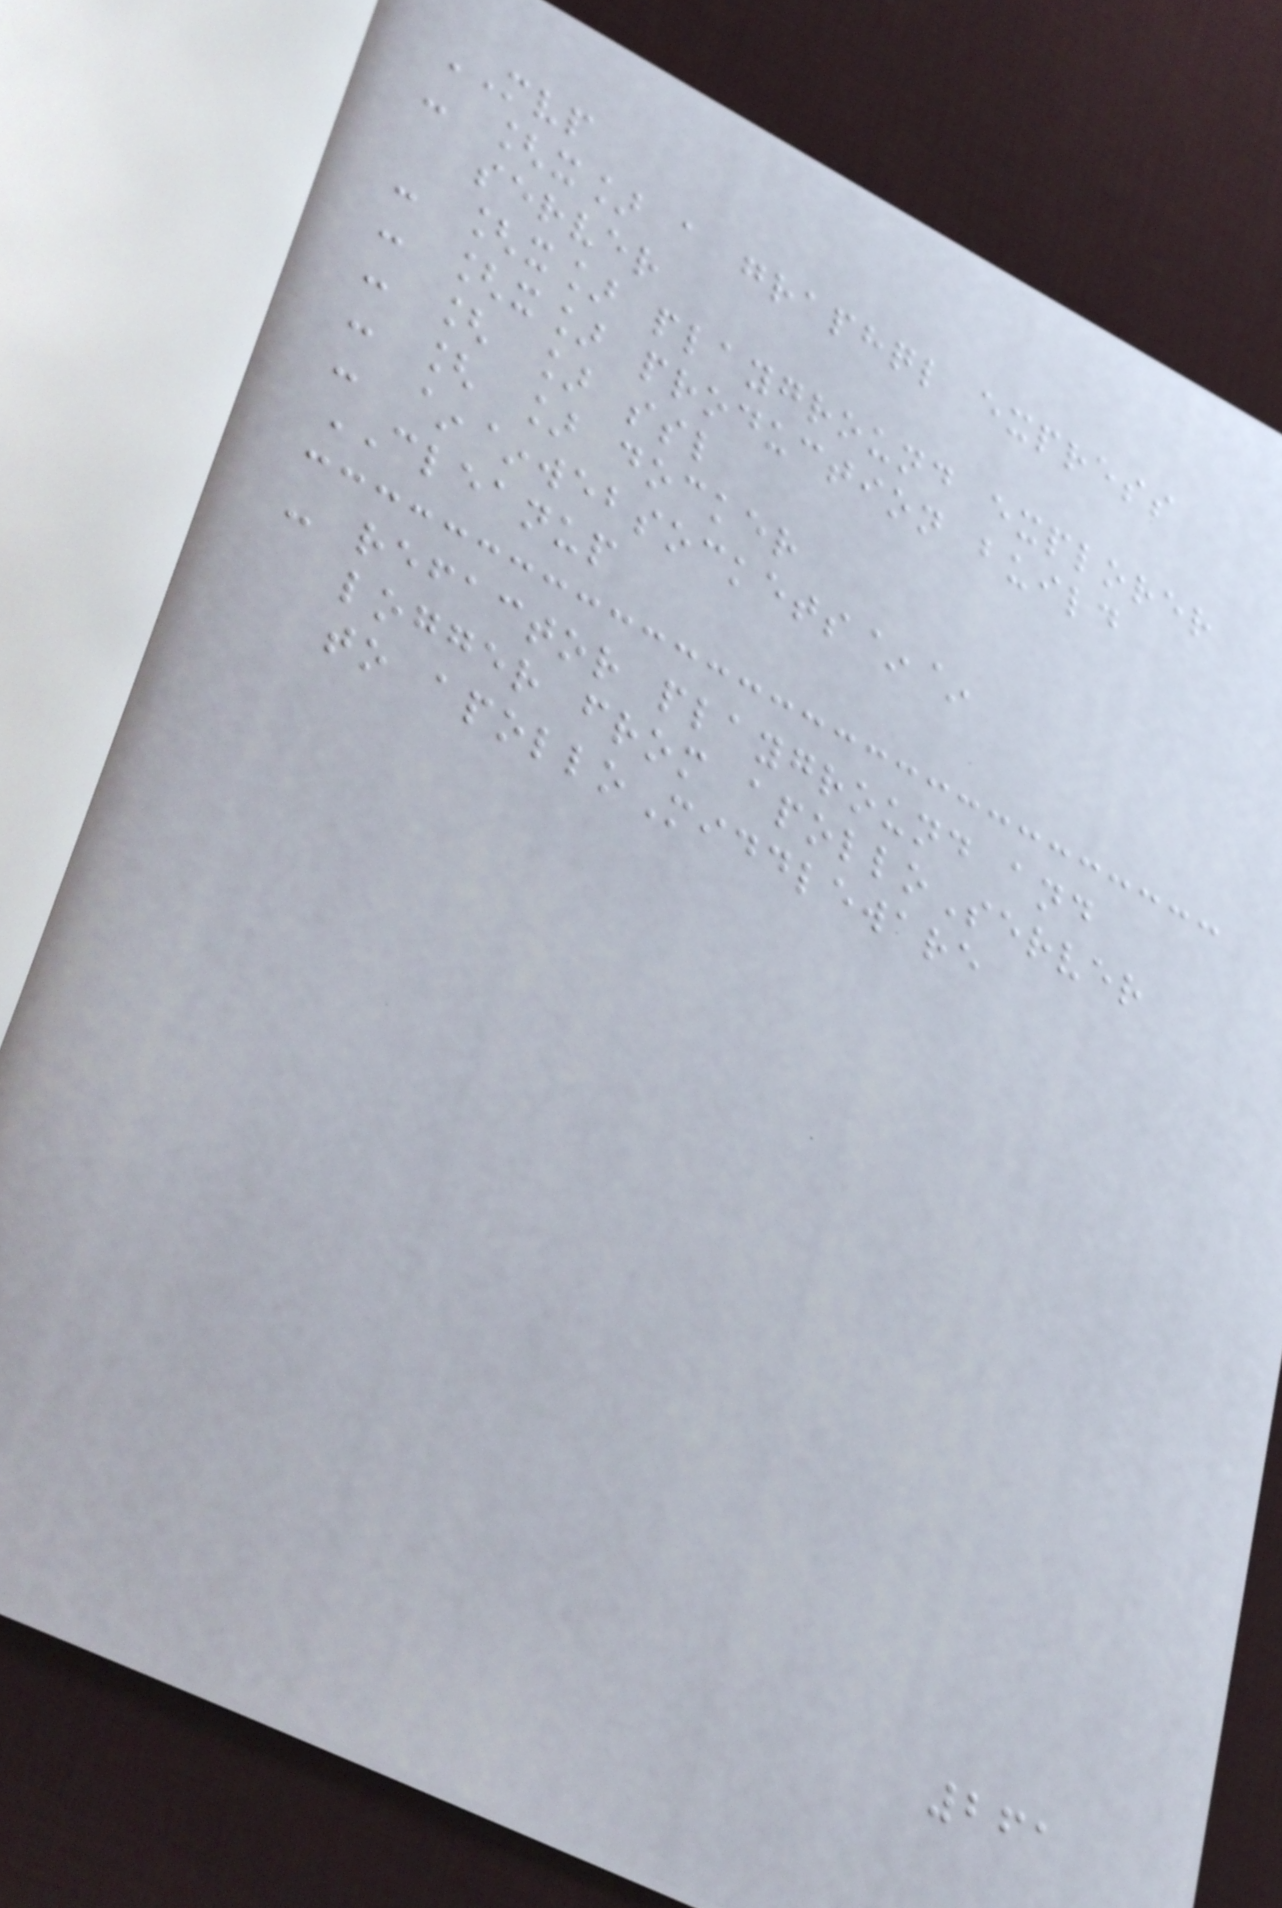MVP
- [x] a graphql express
server
- [x] playground explorer
- [x] production build
- [ ] ssl
- [ ] docker
- ~~websockets~~
CLEANUP
- refactor playground and
logger from apolloServer
to apolloMiddleware
261
